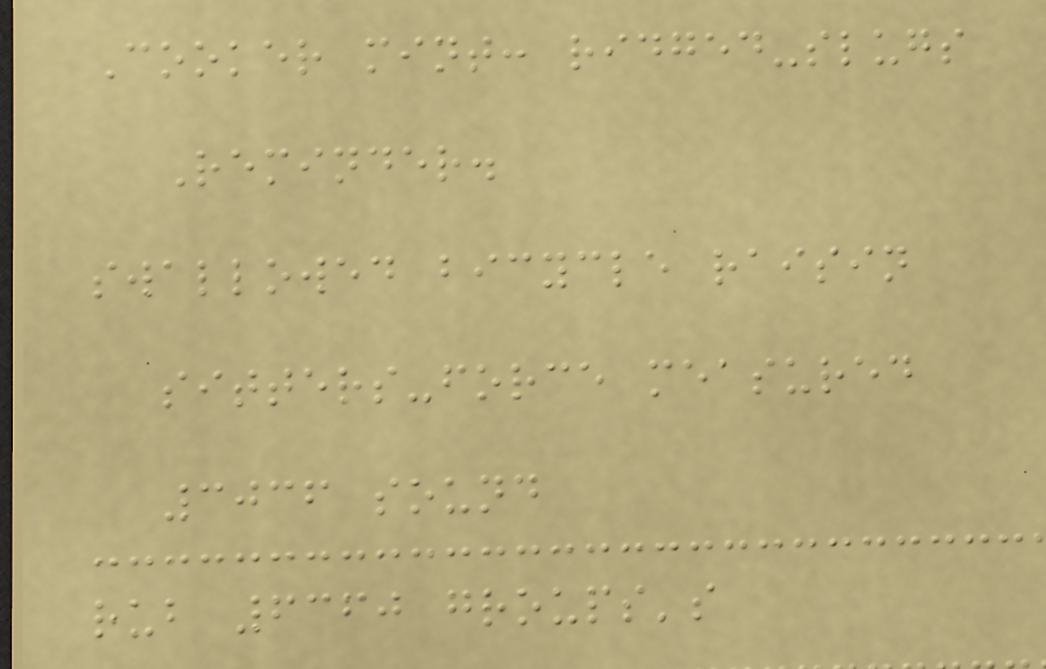Cooker mint: ridged-slugs
Reminder.
swallowed bicycle raisin
sitters-force measured
3036 sound
rub 6360 groups's
